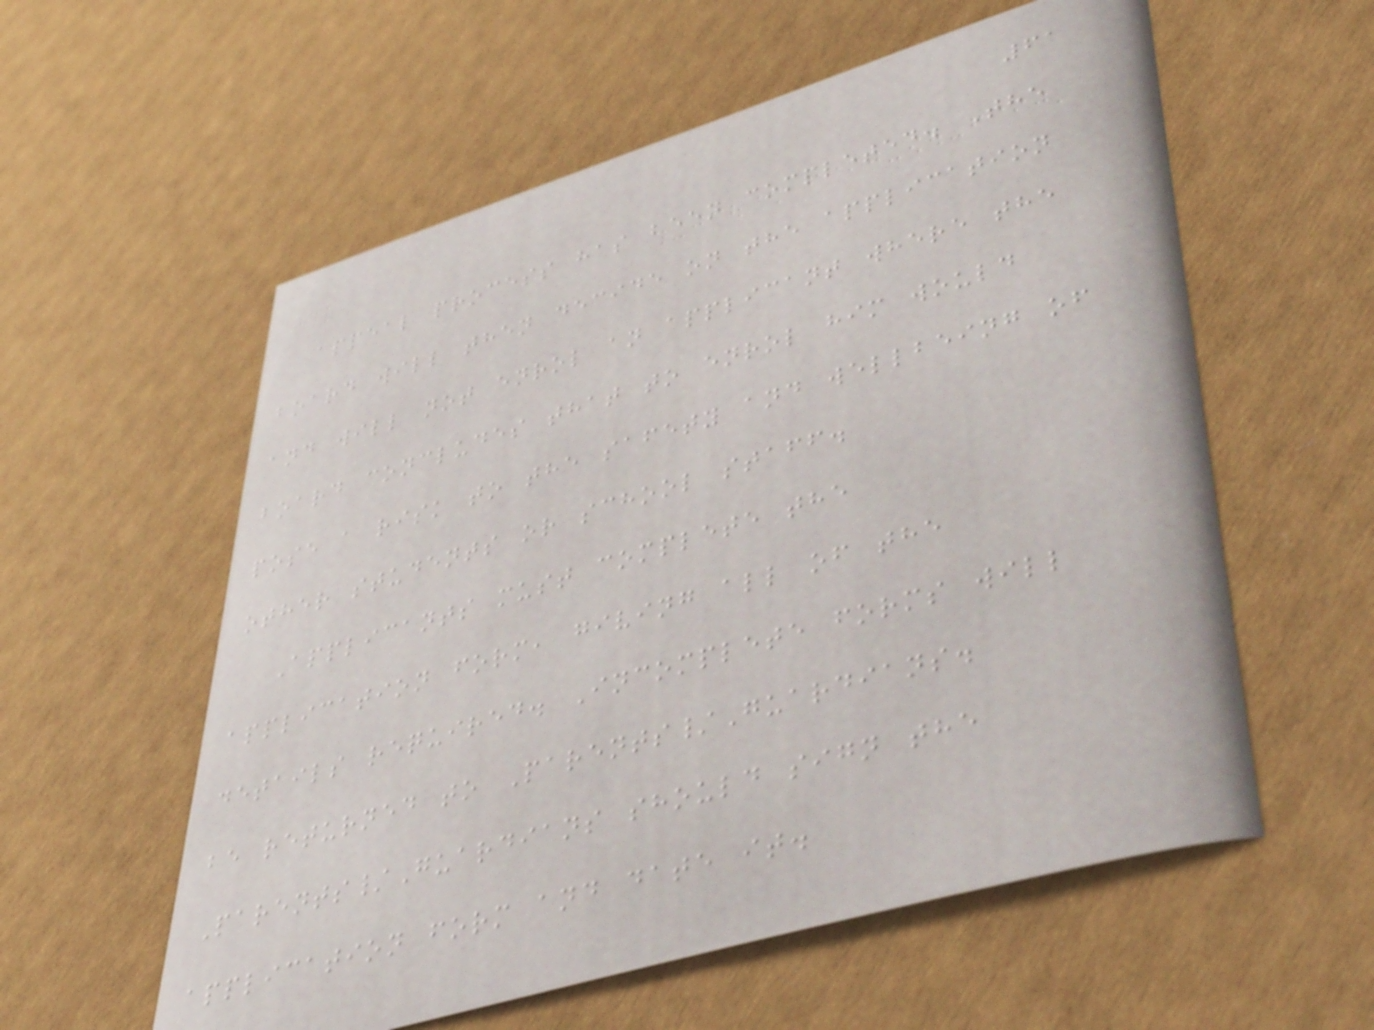61
appeal process has been completed. The
board will then decide on the application
and will not enrol an applicant where the
board concludes that to enrol him would
pose a risk to the safety and wellbeing of
other students or school staff.
Applicants must complete the
application form, giving all of the
details required. Incomplete forms will
be returned to Parents/Guardians.
Parents/Guardians should sign the
application form and date it.
